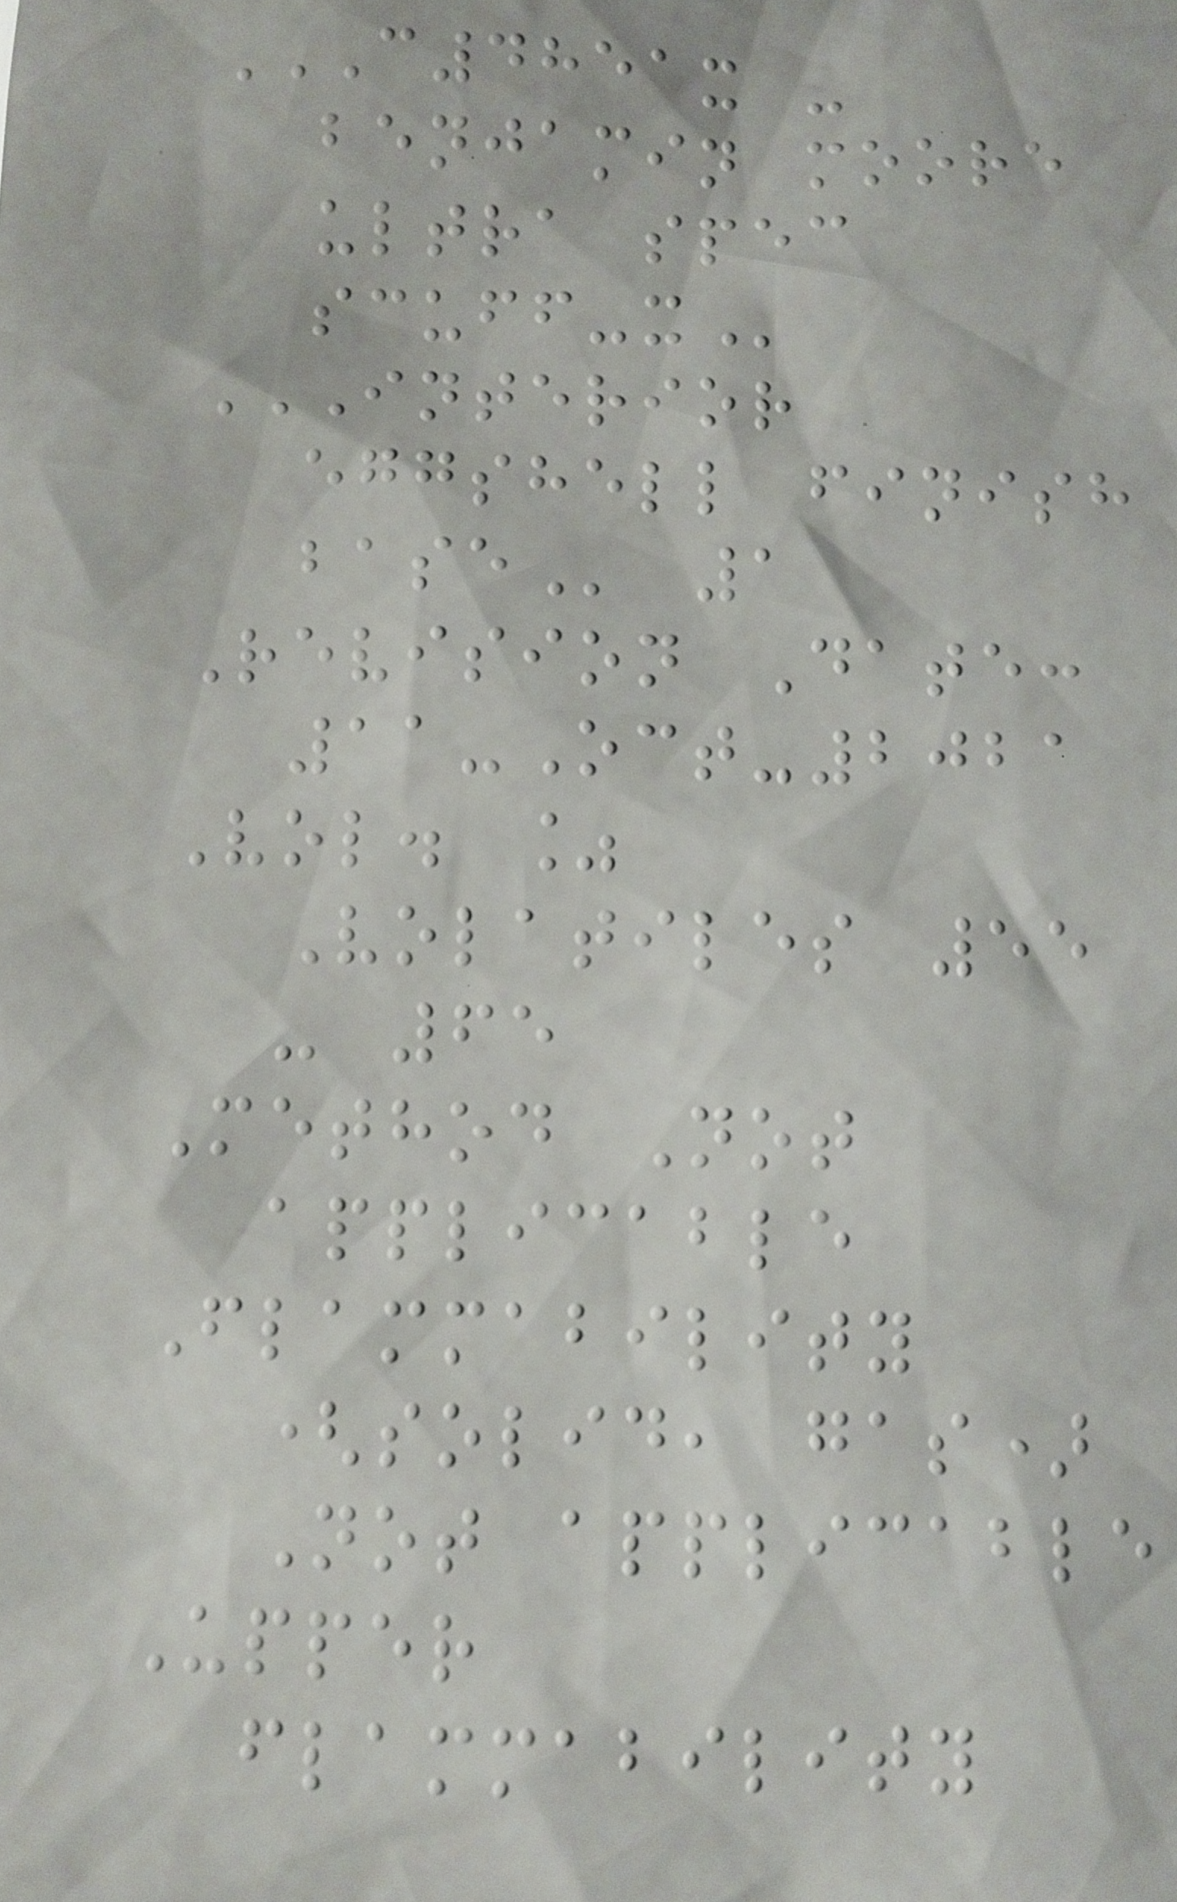C4851X -
BENJAMIN MOORE
ULTRA SPEC
SCUFF-X
INTERIOR
EGGSHELL FINISH
BASE 1
Revision Date:
11-Oct-2021
Vol. %
Volatiles 55
- 65
Method Not
applicable
Flammability
(solid, gas)
Not applicable
Upper
flammability
